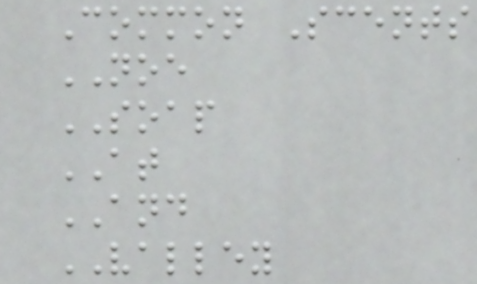Common Scents
NOE
SOAP
AT
AND
VALLEY
